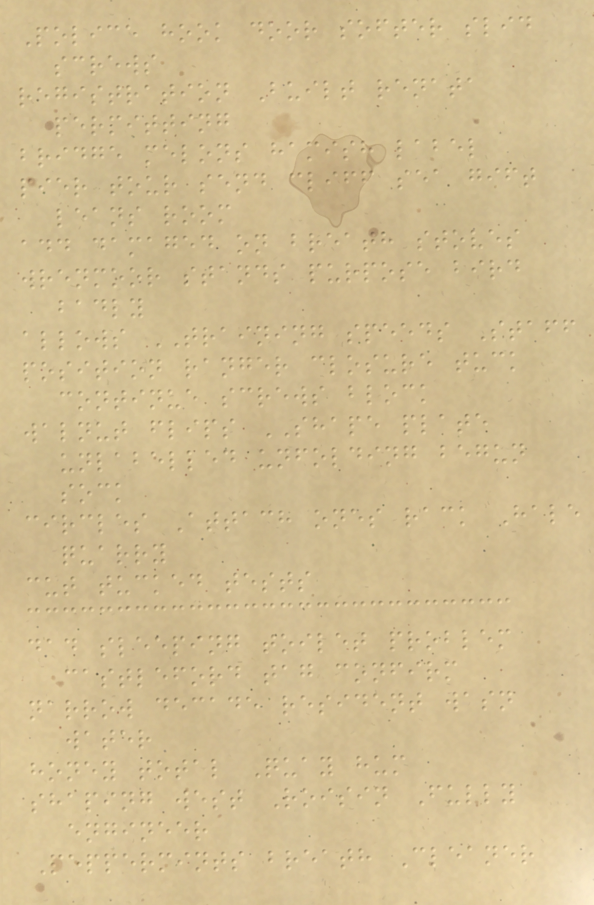Police hook door softer slid
screws
registration Built renata
permitting
bridge melons hamish label
pier tour send cliff sea gift
leans room
add damaged on breath stoves
wrenmoor stands purpose bird
badly
allows TRAINING speeds Staff
position ranger closure tuck
continue screws block
walnut flips SHAPE plate
unlabelled unfolding begun
sock
circles Attach ones rack Hale
quarry
cut tucked tests
dad sleeping toilet problem
castleford tag confirm
narrow decade resident wasn
water
honey total Quay hum
shaping west Roisin Fully
engineer
Peppermints breath Cleaner
